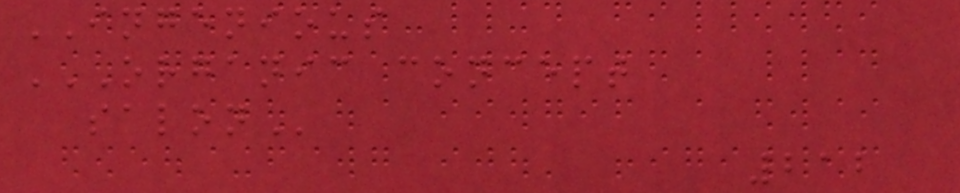INGENIOUS
ORGANIC CONCEPT
SALON
212
